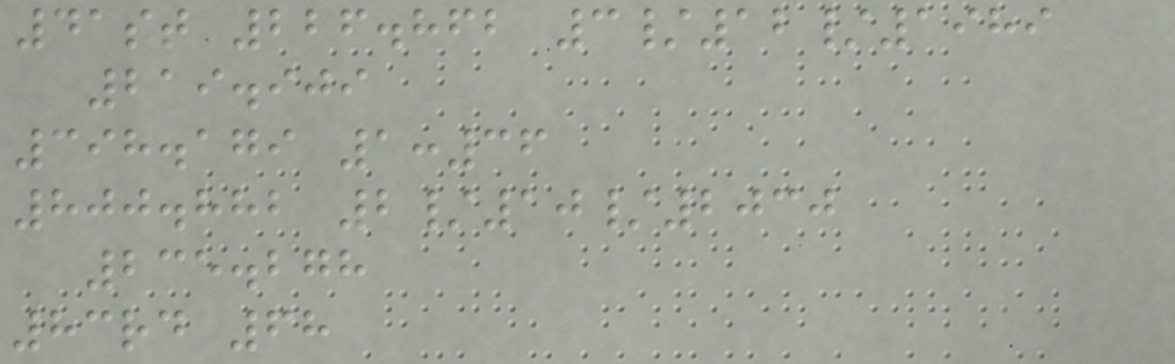41st 226.862 3/12/1989
219.909
398.179 1:36
800.882 2/10/2030
235.278
83rd 68
